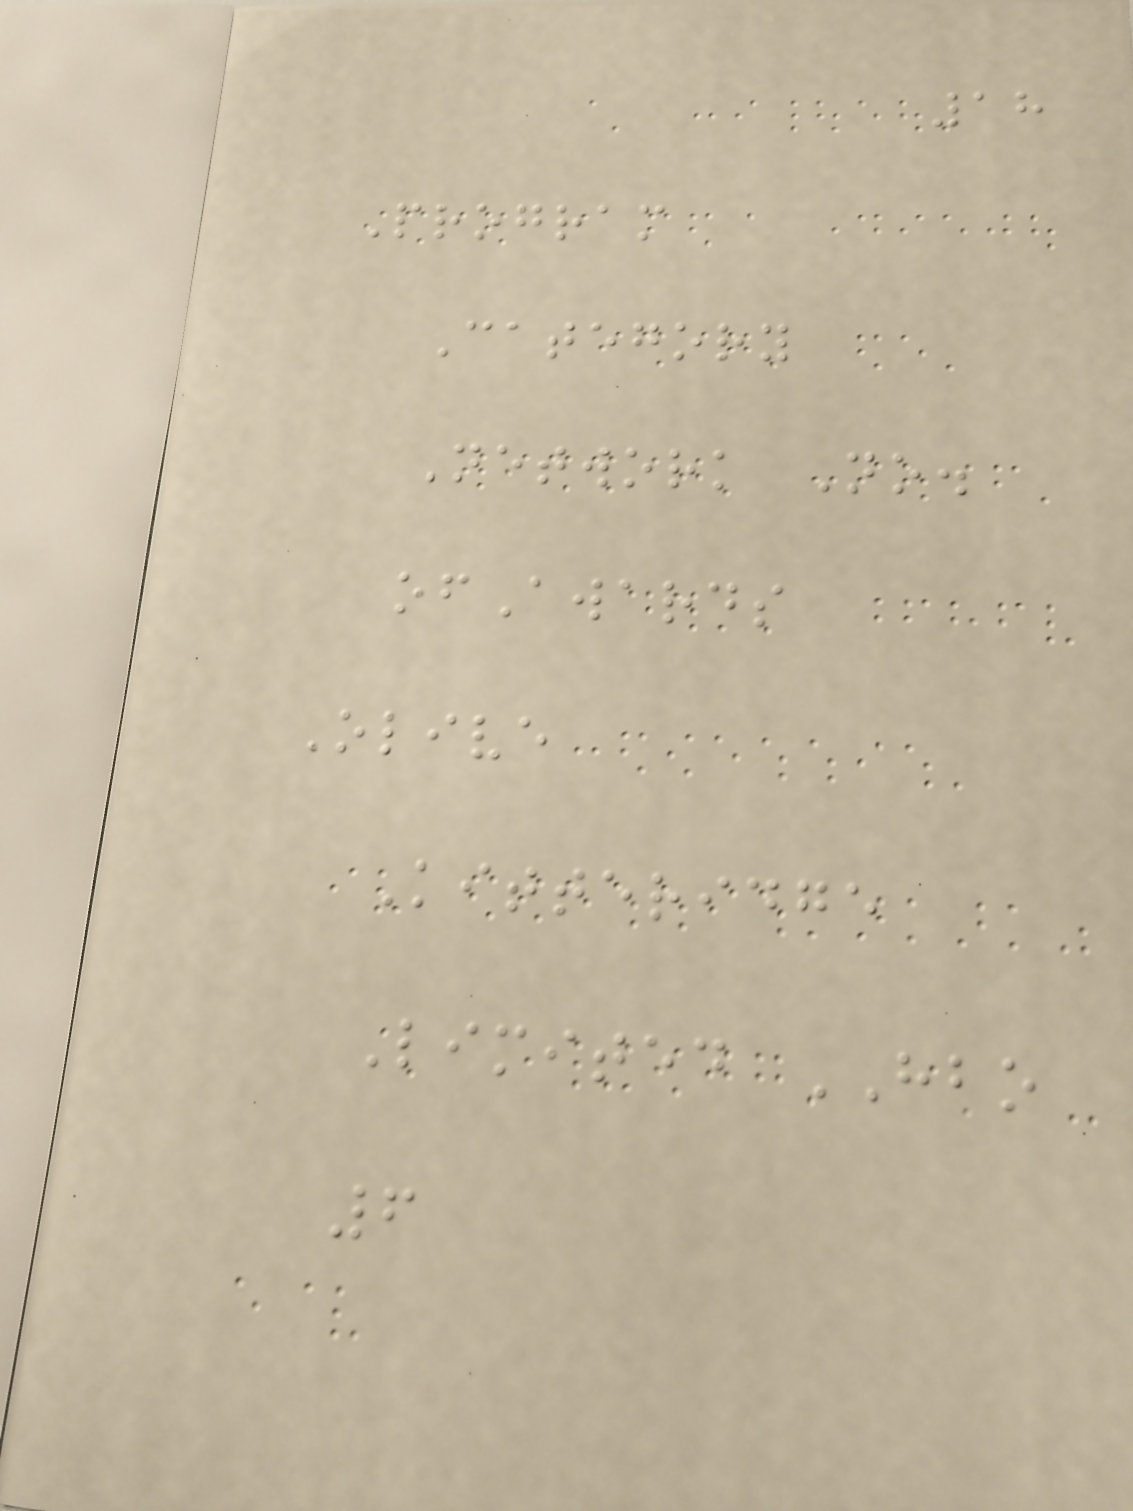18
Program
Category
Network No.
ofAwards
Olive
Kitteridge
Limited HBO
6
